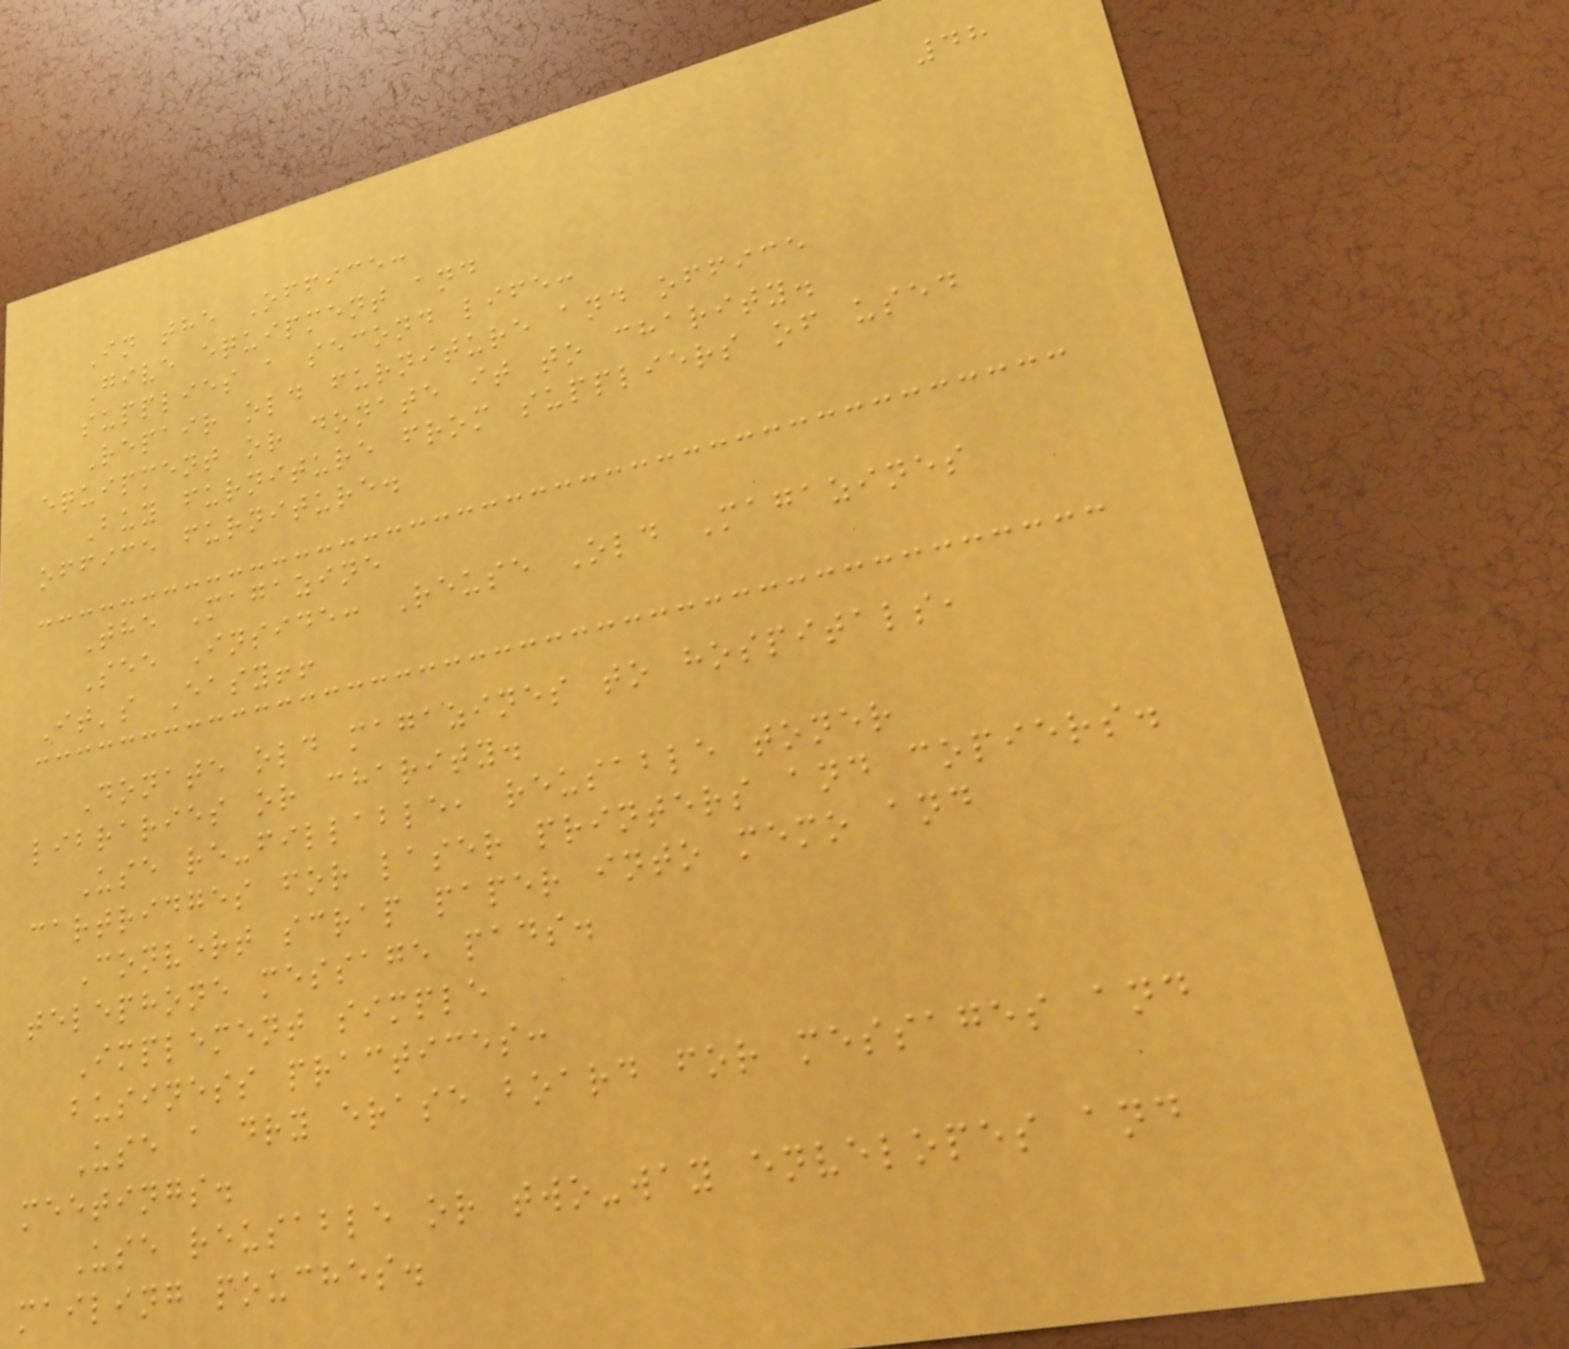48
In the Office:
Give equipment and
supplies a second life:
Repair old furniture and office
equipment or donate it to charity.
Buy furniture from suppliers of used
office furniture.
The Magazine
See Inside: Reuse Old Magazines
It's Easy!!
Donate old magazines to hospitals,
libraries or charity.
Use re-fillable, reusable toner
cartridges for laser printers and copiers.
Convert scrap paper into memo and
telephone message pads.
Implement simple
business practices:
Use a dry erase board for messages and
meetings.
Use reusable or two-way envelopes and
mailing pouches.
